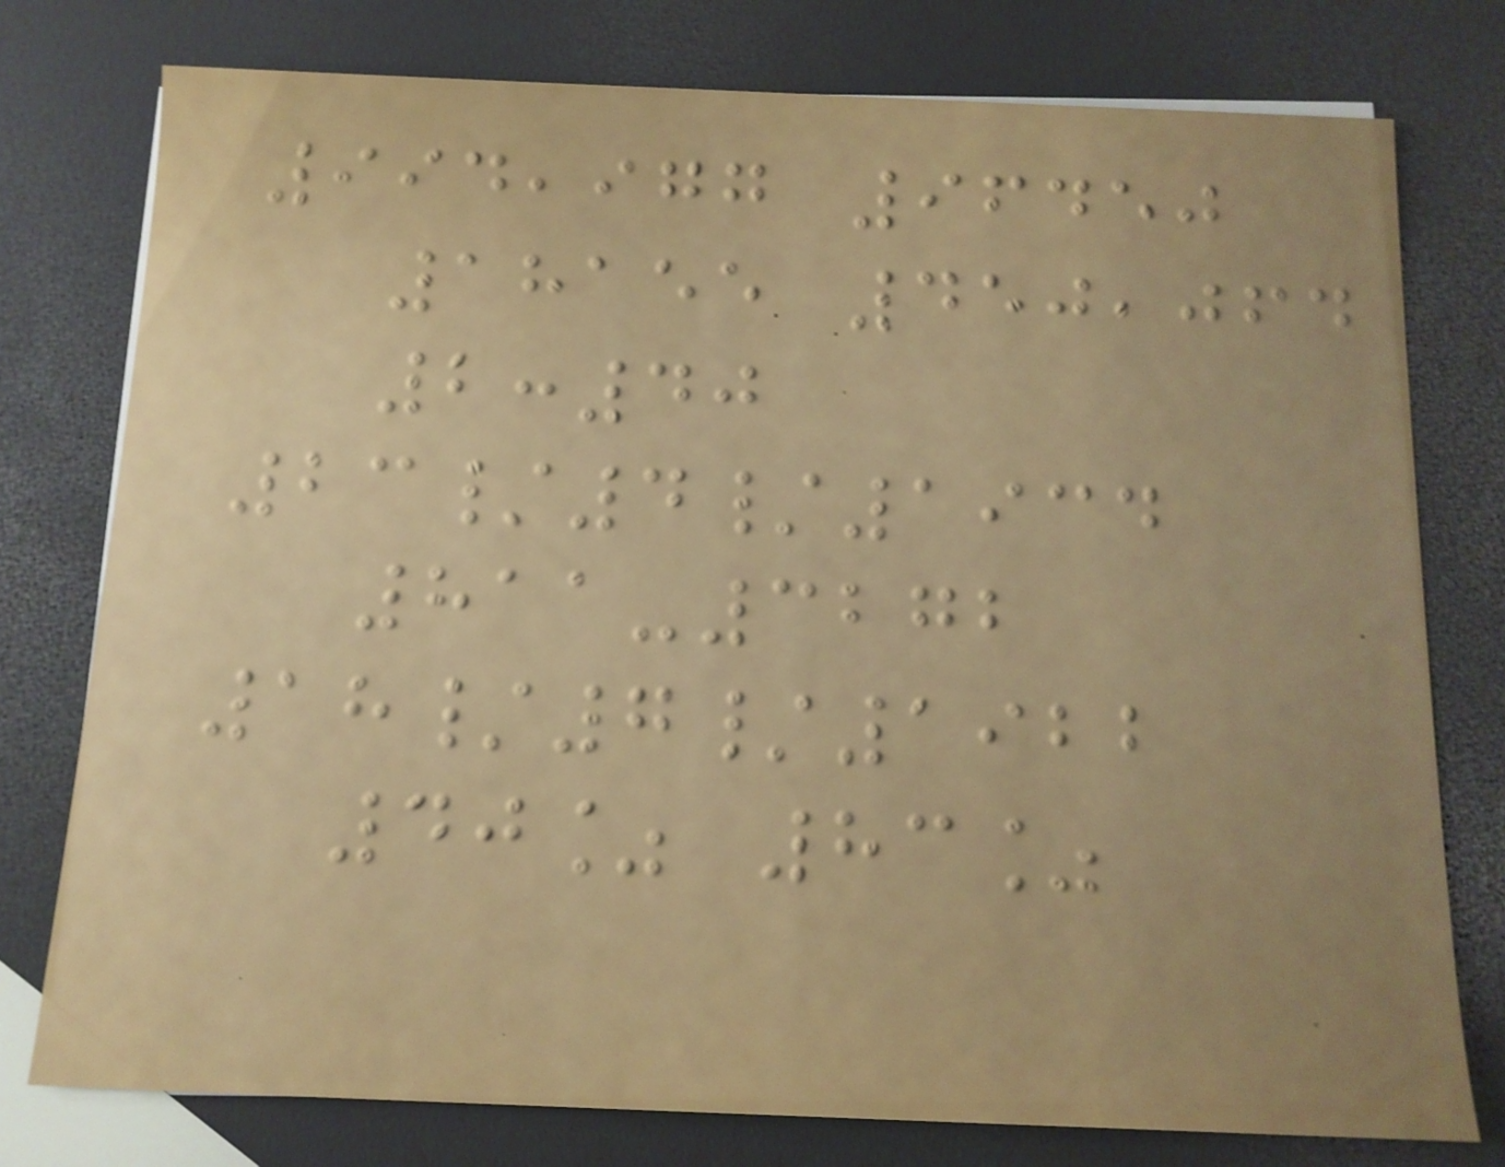994,977 96450
18155 450,064
2:40
23/4/1934
811-3272
18/7/1922
40% 83%
